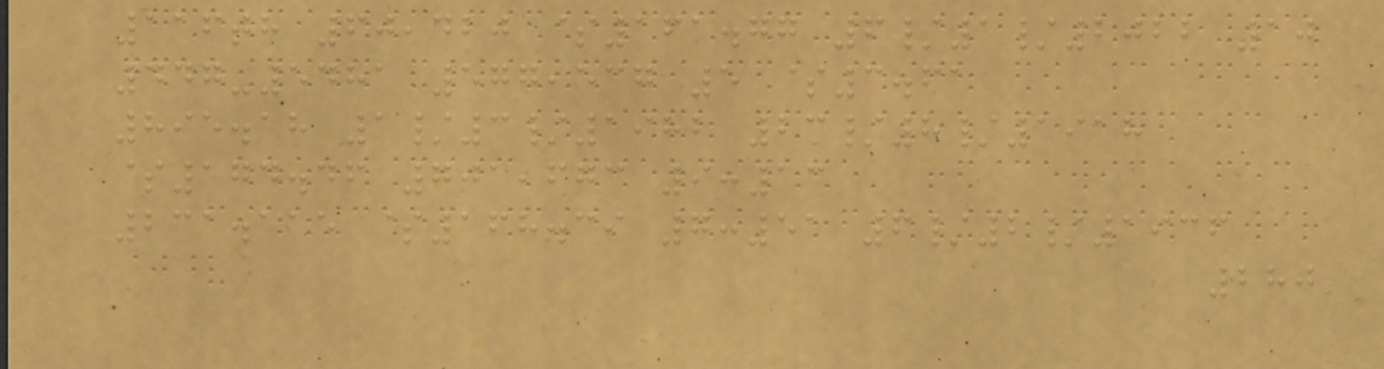116th 60,420 $161.77 6/1/2022 10
447-5481 577,537 5 $3.61
895.18 1/3/1982 23/8/1918
$174.46 701,673 9:13
231.115 $168.39 7:51 6/2/1936
280
